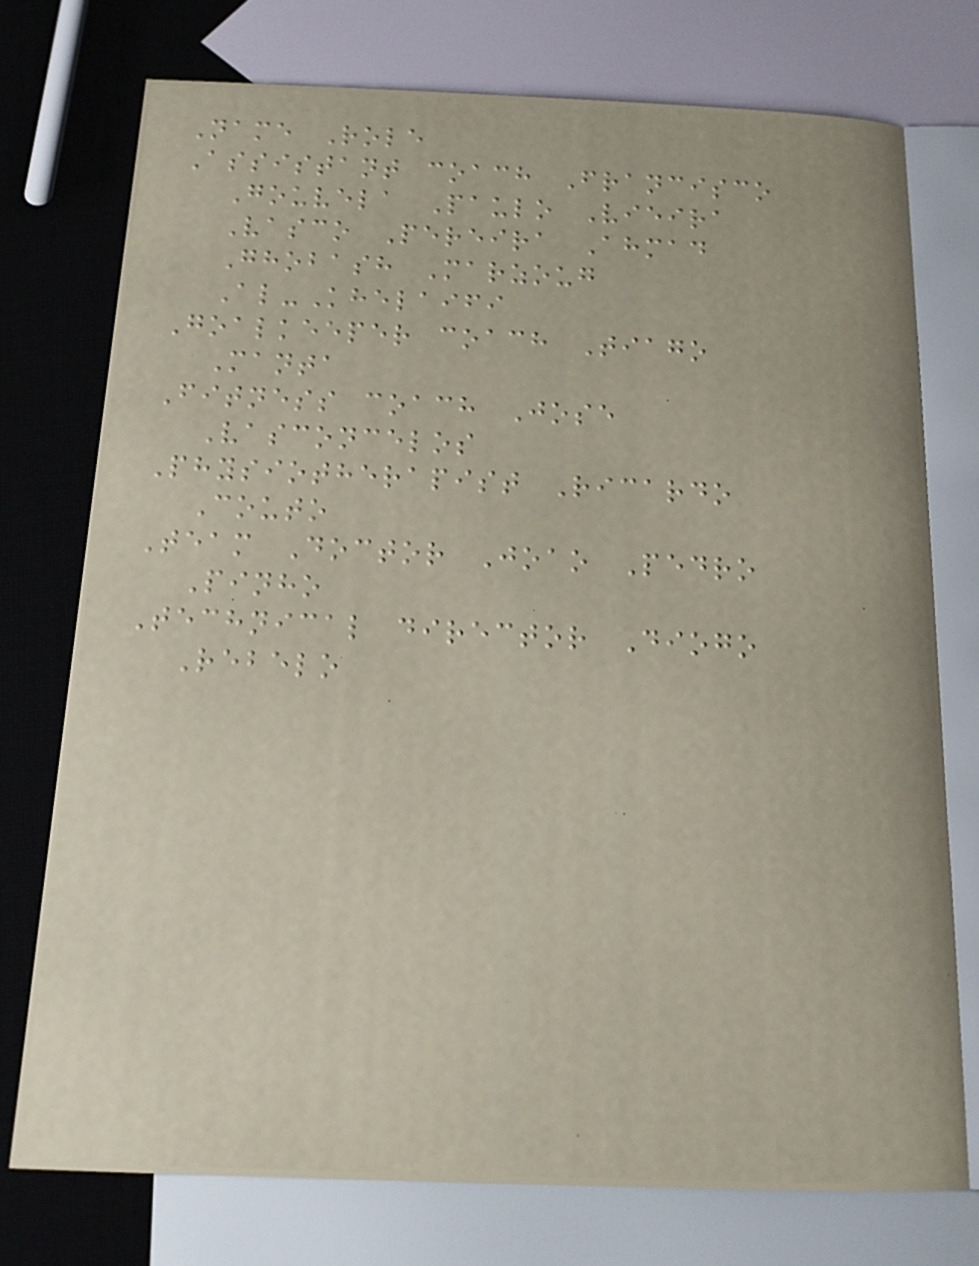Name Role
Assistant coach Francisco
Gouvela Paulo Vieira
Vasco Pereira Ahmad
Ghobash Marzoug
Al-Khelaifi
Goalkeeper coach Tiago
Manta
Fitness coach Jose
Vasconcelos
Physiotherapist Ricardo
Couto
Team Doctor Joao Pedro
Pinho
Technical director Diogo
Rebelo
